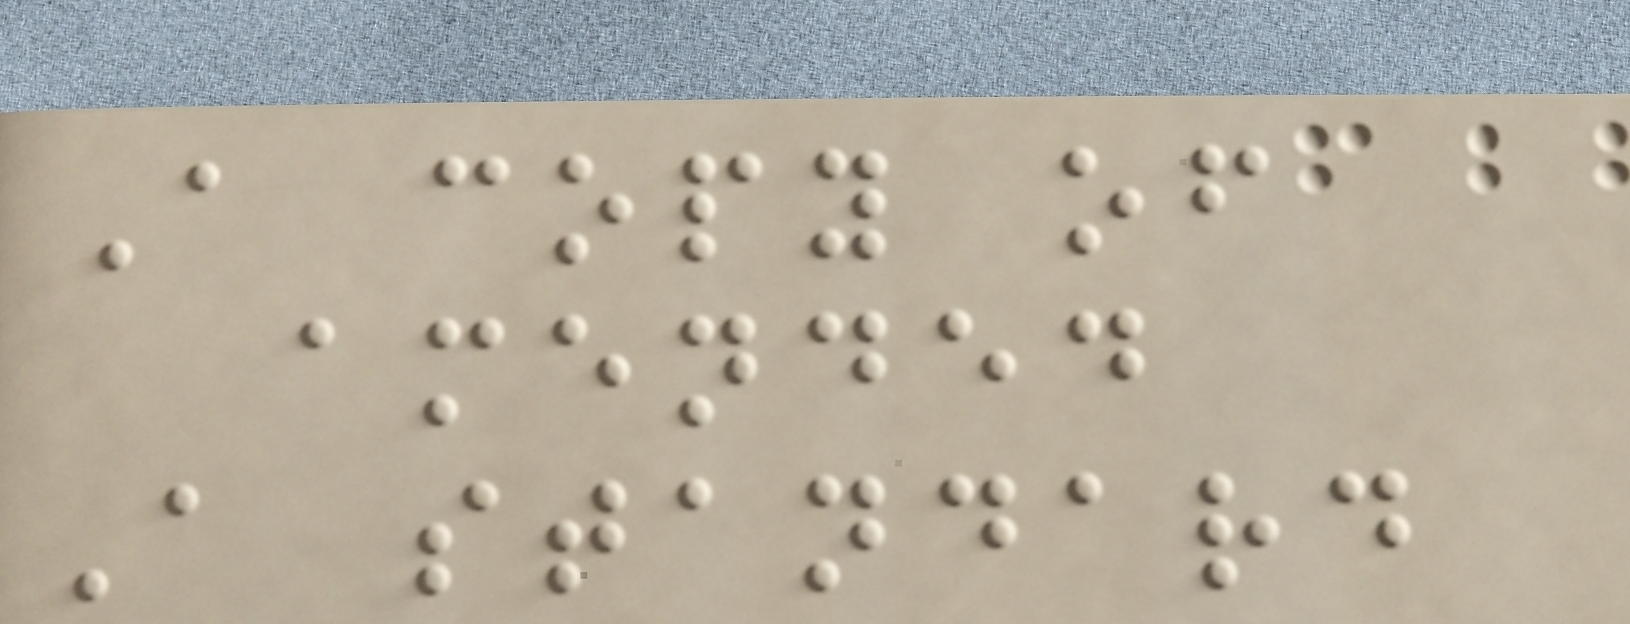A copy of
amended
A standard
